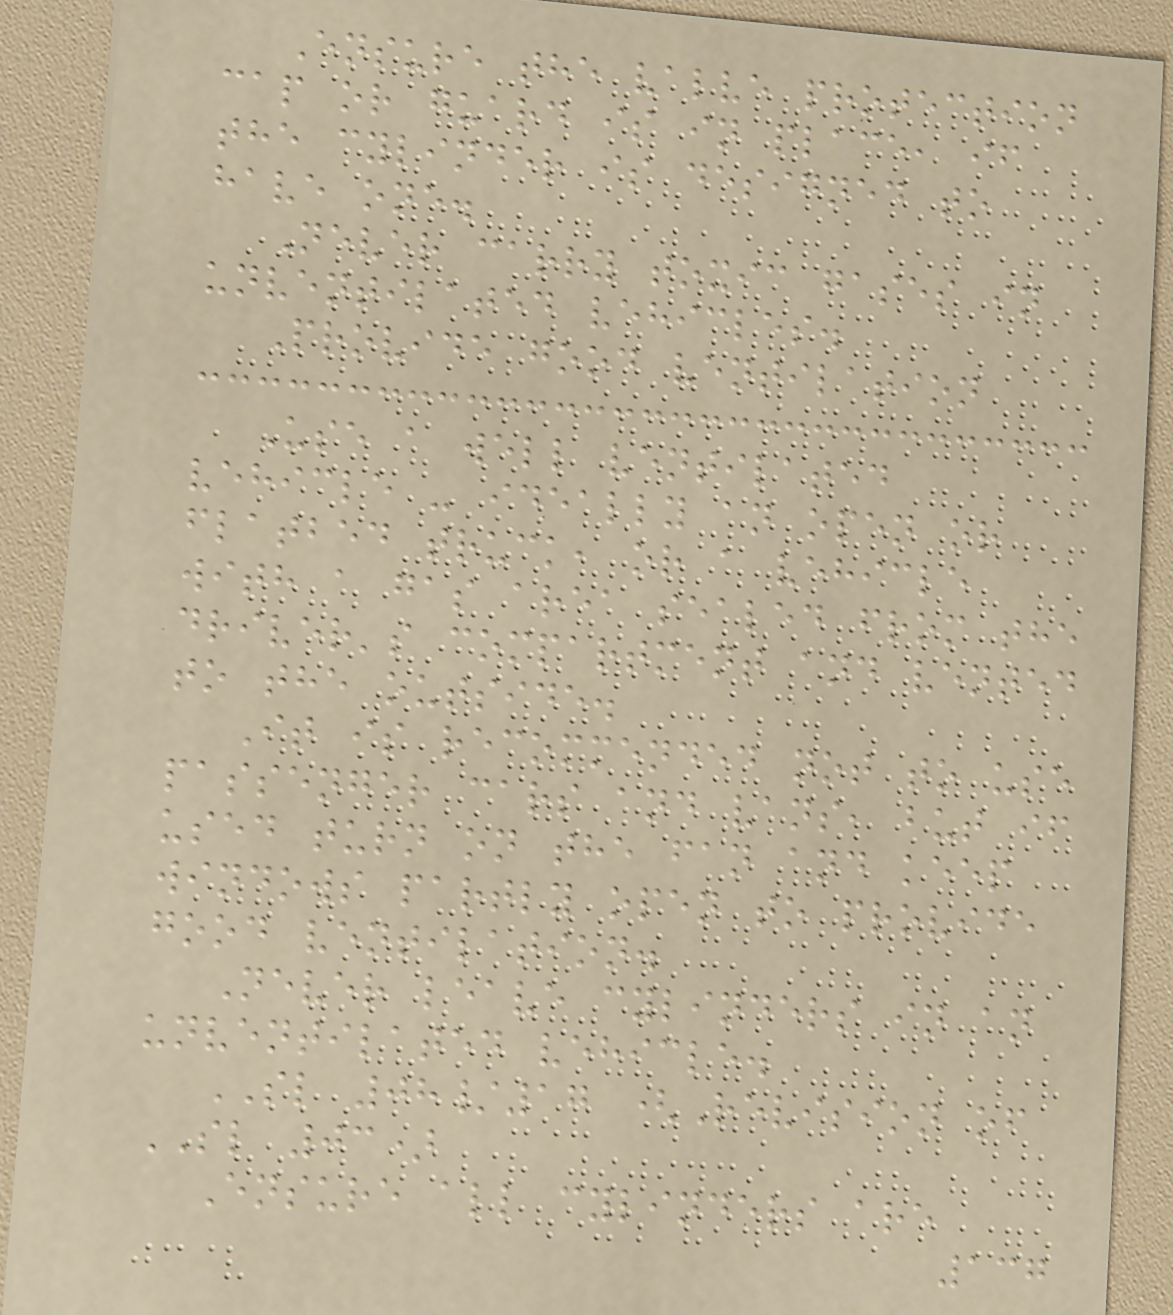Ensure the valve protection
cap or guard is in place, if
the cylinder is designed to
have one.
Never carry toxic gases in
unventilated vehicles.
Provide good ventilation
Use a well ventilated
vehicle - ideally an open or
flatbed truck, or a vehicle
with a gas area sealed from the
driver's compartment and vented
to the outside.
It is recommended not to use
passenger cars and vans, but if
used turn on the fan and keep
windows partly open to provide
good ventilation.
Never leave cylinders in an
unventilated vehicle.
SL 08/17 (Revision of
SL 03)
Ensure all cylinders are
137
